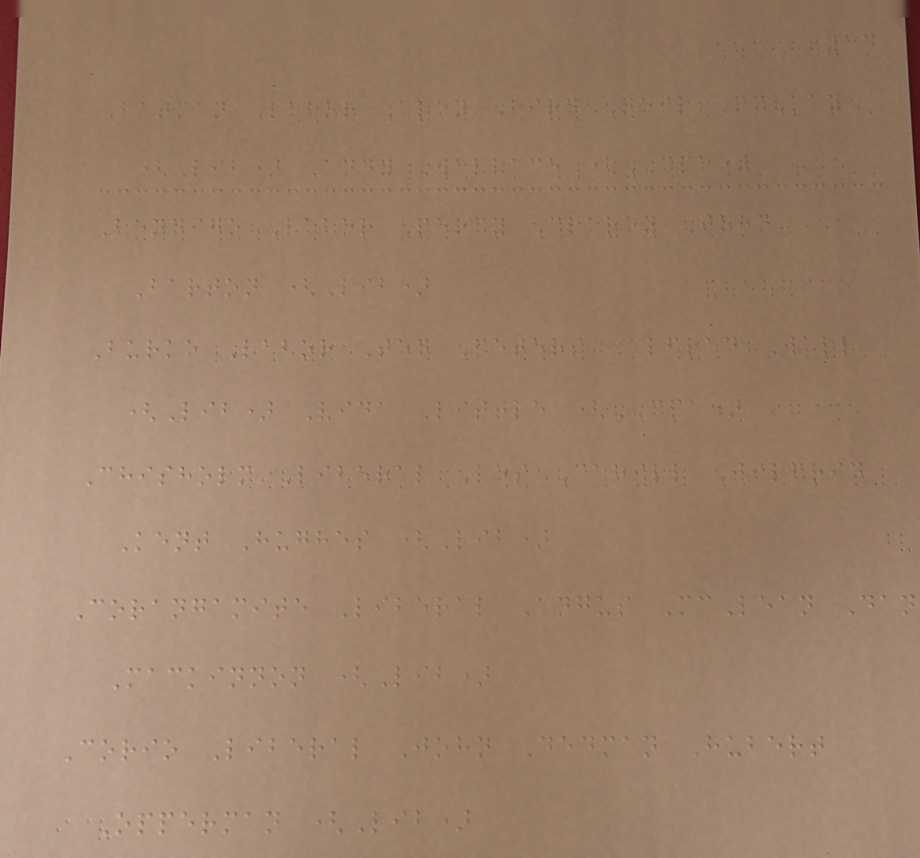14
Batman Labor Alan Bird Neil McKay
(Lib) Andy Wallace (CPA)
Bendigo Labor Percy Clarey John
Barton (Lib)
Burke Labor Ted Peters Alfred Wall
(Lib) Vida Little (CPA)
Chisholm Liberal Les Cahill Wilfrid
Kent Hughes (Lib)
Corangamite Liberal Angus McLean Dan
Mackinnon (Lib)
Corio Liberal John Dedman Hubert
Opperman (Lib)
